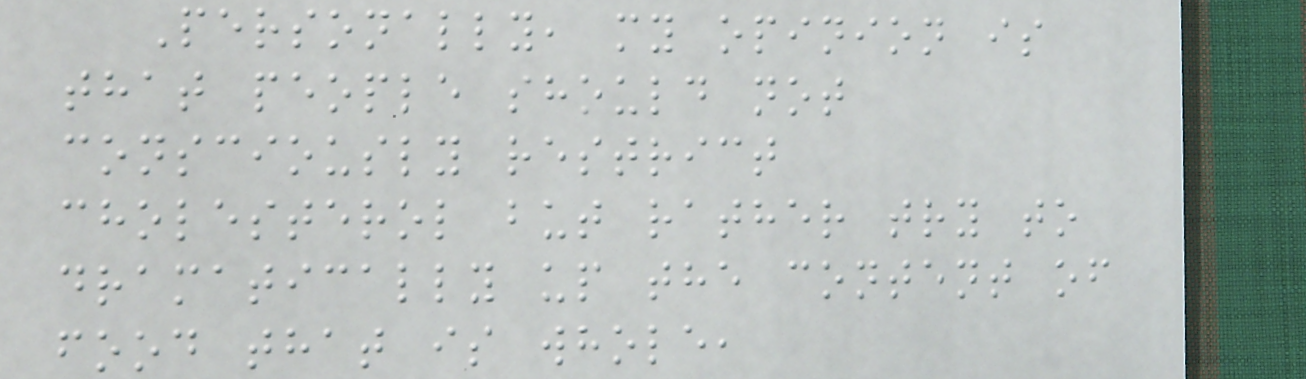Personally, my opinion is
that people should not
consciously restrict
cholesterol but rather try to
dramatically up the content of
food that is whole,
